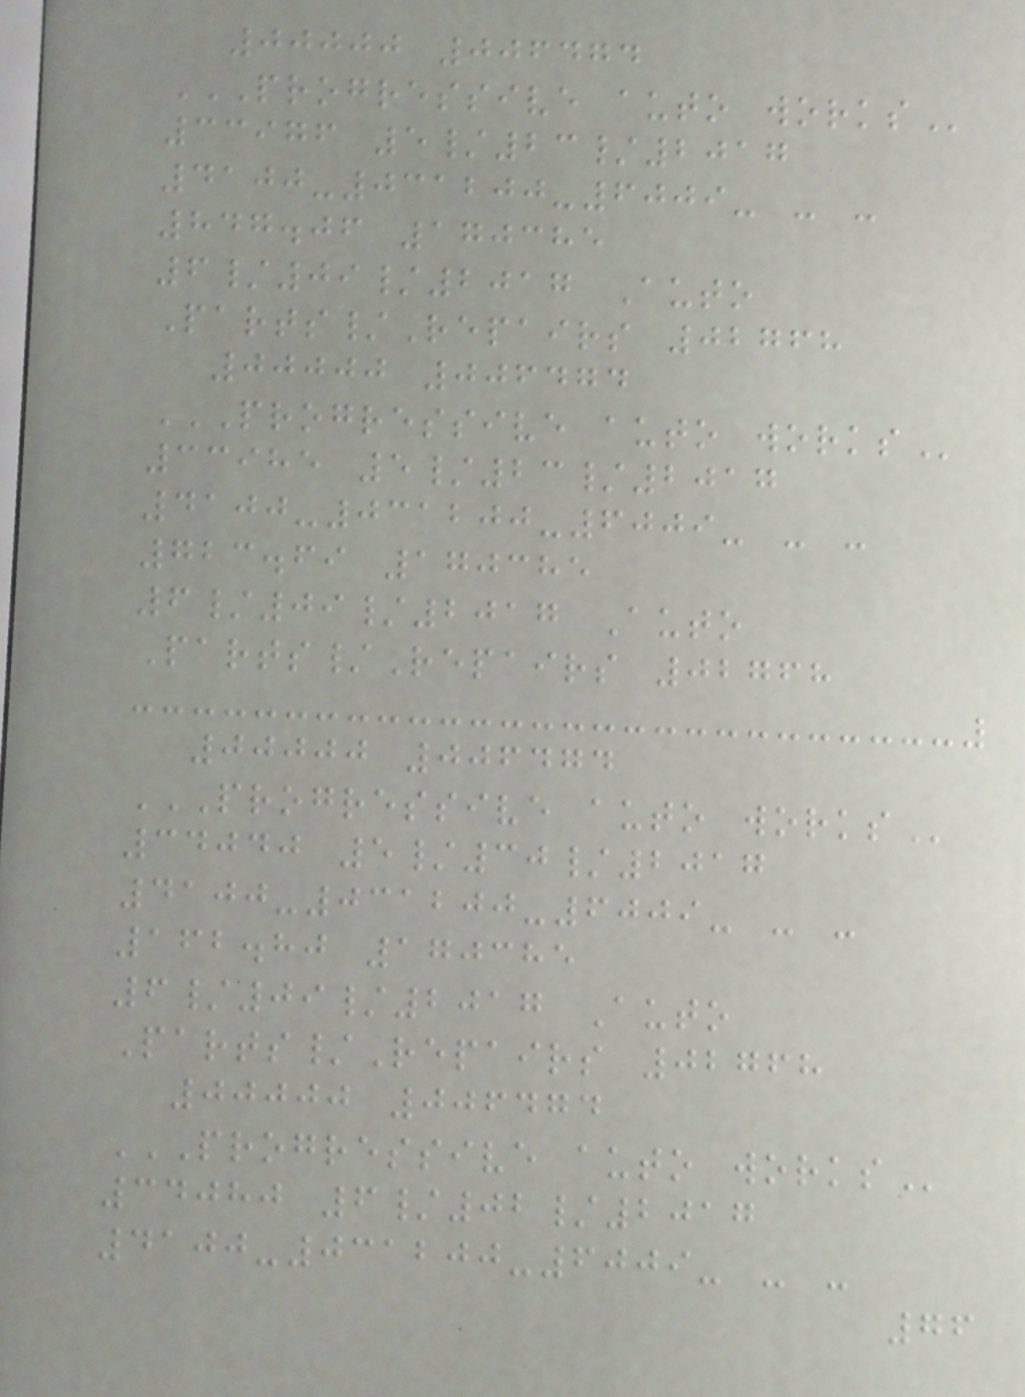00000 006474
PROGRESSIVE AUTO WORKS
33976 5/23/2017
4100-031200-6009- - -
847.06 170385
6/09/2017 Auto
Parts/Repairs 02768
00000 006474
PROGRESSIVE AUTO WORKS
33985 5/23/2017
4100-031200-6009- - -
723.69 170385
6/09/2017 Auto
Parts/Repairs 02768
00000 006474
PROGRESSIVE AUTO WORKS
34040 5/30/2017
4100-031200-6009- - -
162.80 170385
6/09/2017 Auto
Parts/Repairs 02768
00000 006474
PROGRESSIVE AUTO WORKS
34080 6/02/2017
4100-031200-6009- - -
76
